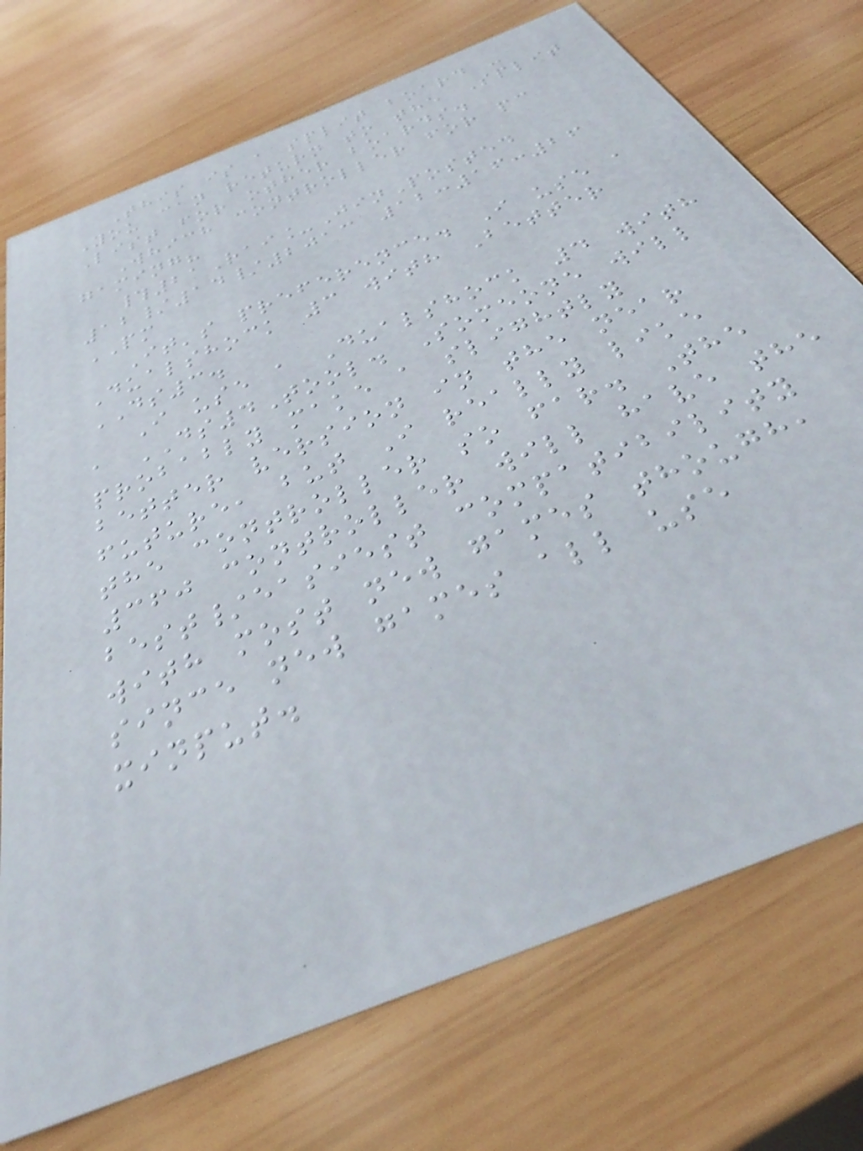This is a split board -
You can return to the Split
List for other boards.
Which controller for pc
gaming?
#21Rai_JinPosted
12/14/2013 12:16:26
PM
It's preference. I use a
Dualshock 3 with Better
DS3.
I use a Dualshock 4 with
a DS4Tool. Someone will
probably make a slightly
better version in the near
future, but I really like
the controller so far. The
360 controller will have the
best/easiest compatibility
with most new games though,
since new games all use
xinput.
